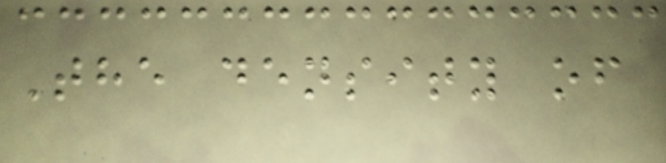The density of
